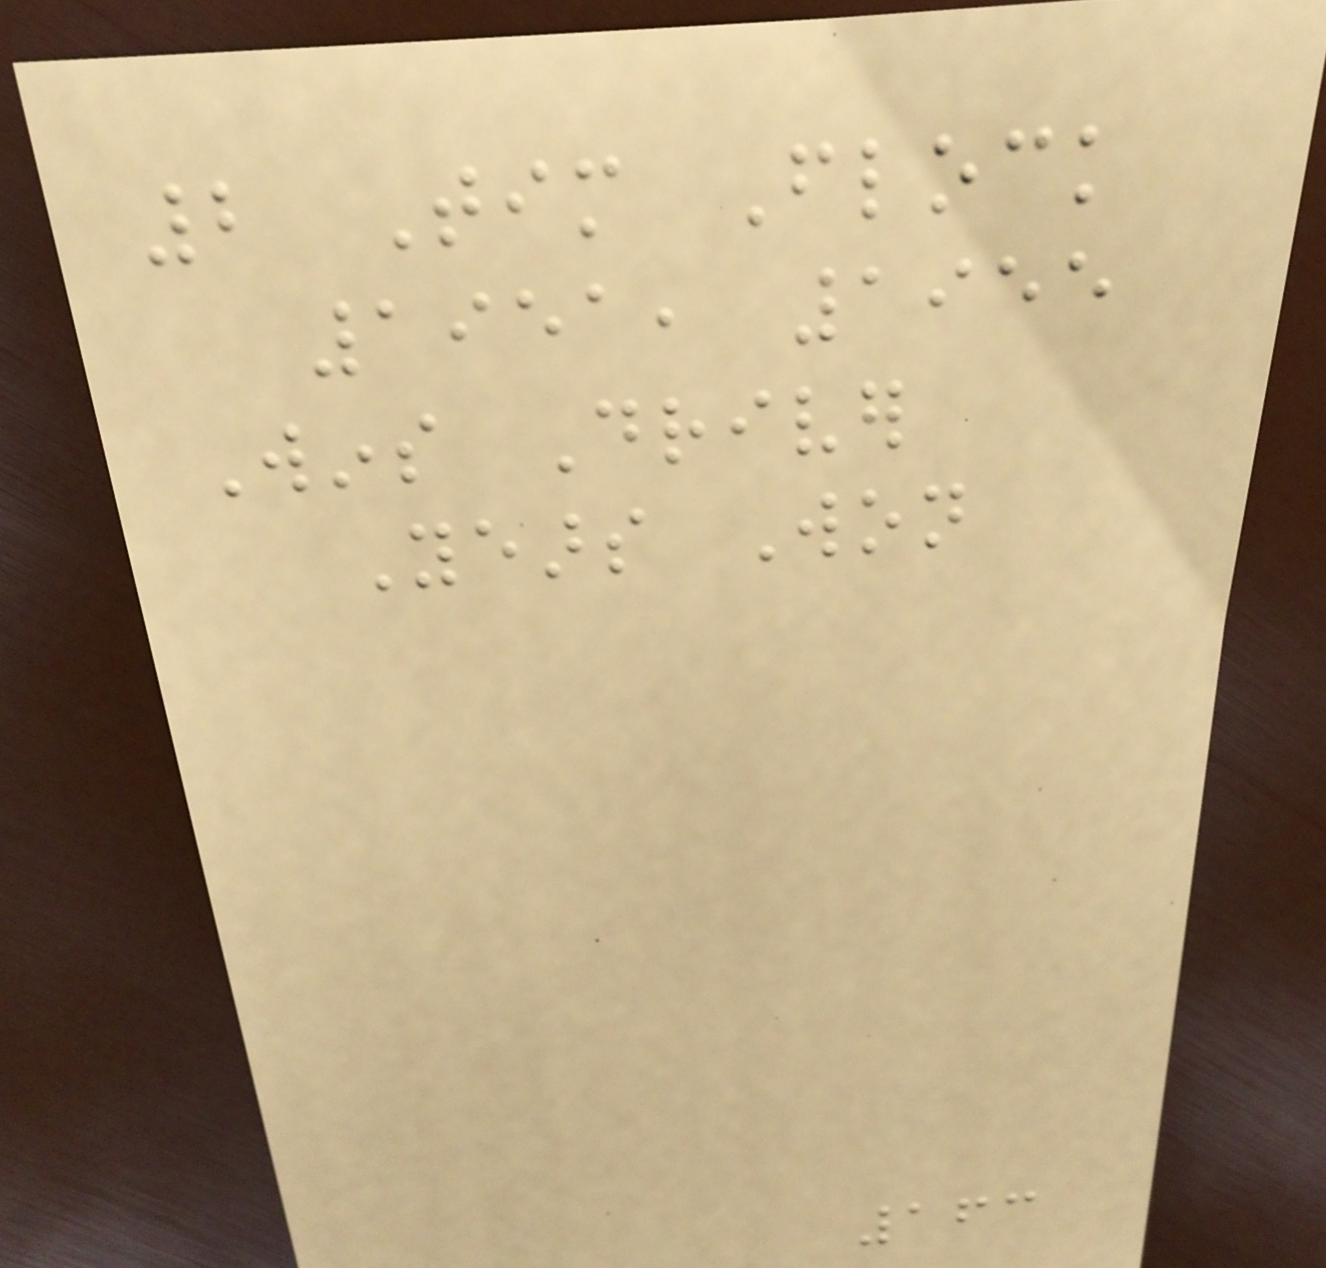2 Tim Flock
1951, 1955
Wins Driver
Years Won
163
